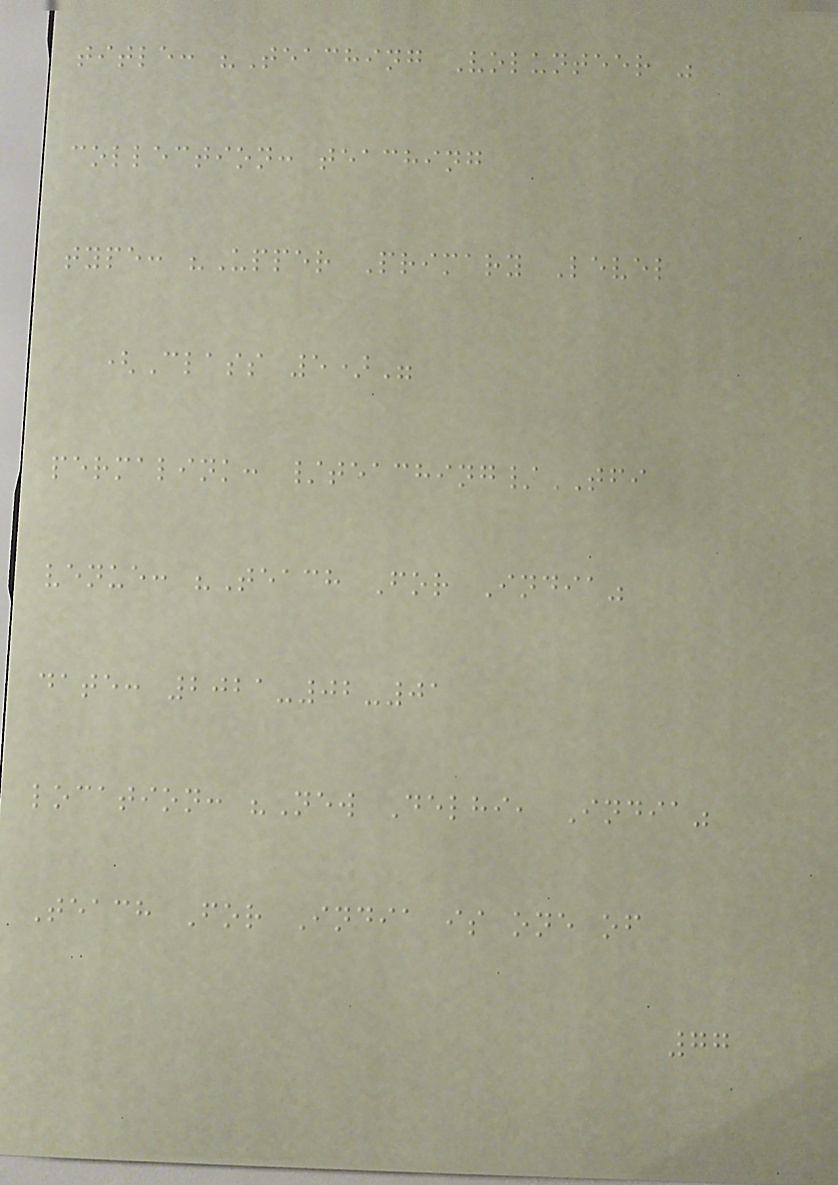title: "Teaching Volunteer "
collection: teaching
type: "Upper Primary Level
(Class 5)"
permalink: /teaching/TFI
venue: "Teach For India"
date: 2021-02-01
location: "New Delhi, India"
Teach For India is one of
77
